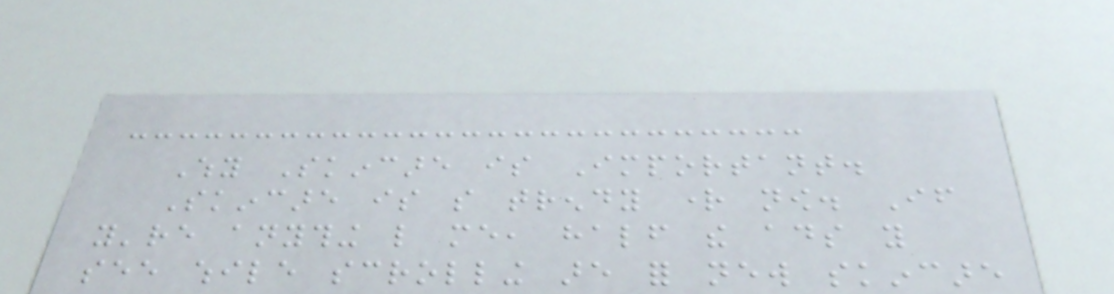Why Skincare is Important.
Skincare is so trendy right now. If
you're anything like me, half the ads you
see while scrolling are for new skincare
